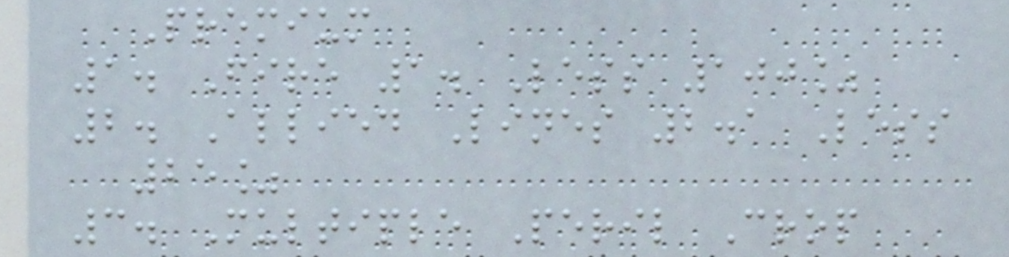Premium
1. Fire 1. Less 100%
2. Allied Lines 2.1 Less
25%
3. Multiple Peril Crop
